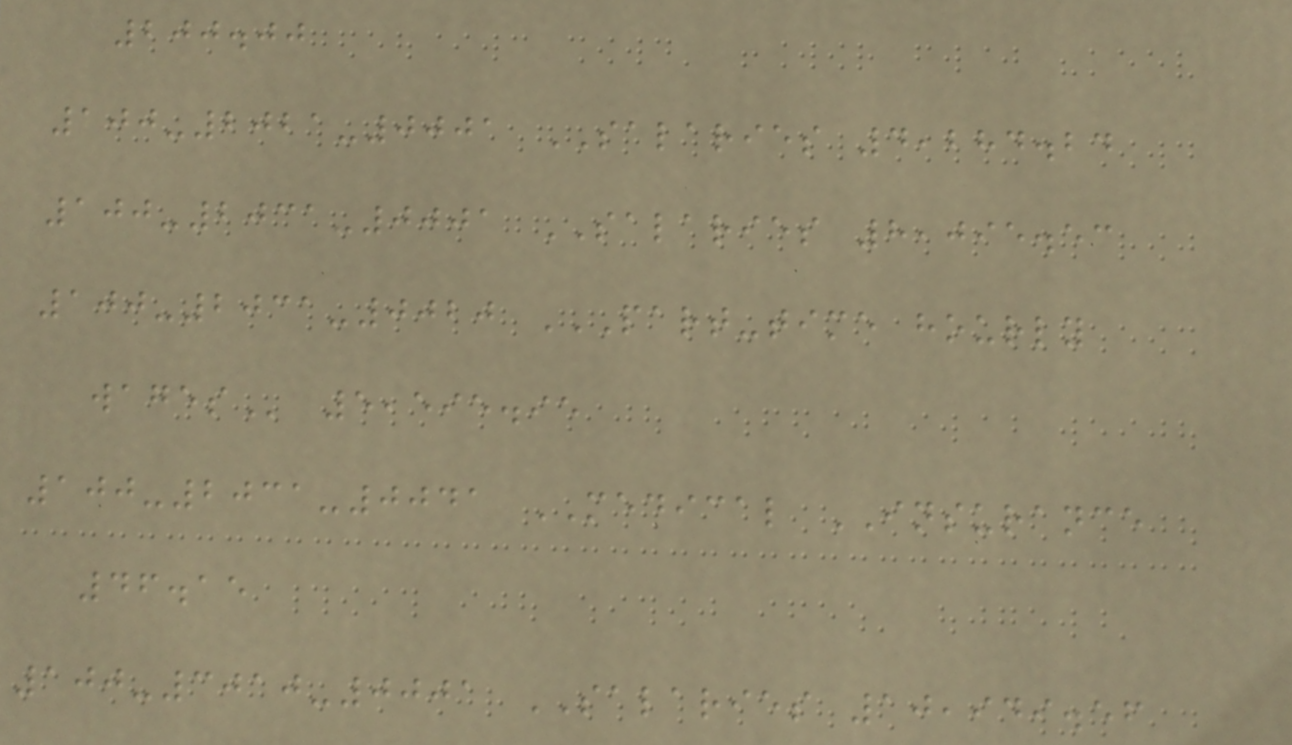200.00
100-2021-0001 SALARIES 4,284.24
100-2031-0001 SALARIES 8,095.53
100-2031-0020 PART-TIME HOURLY
WAGES 5,595.95
100-2031-0041 MEDICAL INSURANCE
46.15
100-3010-0001 SALARIES 10,949.56
